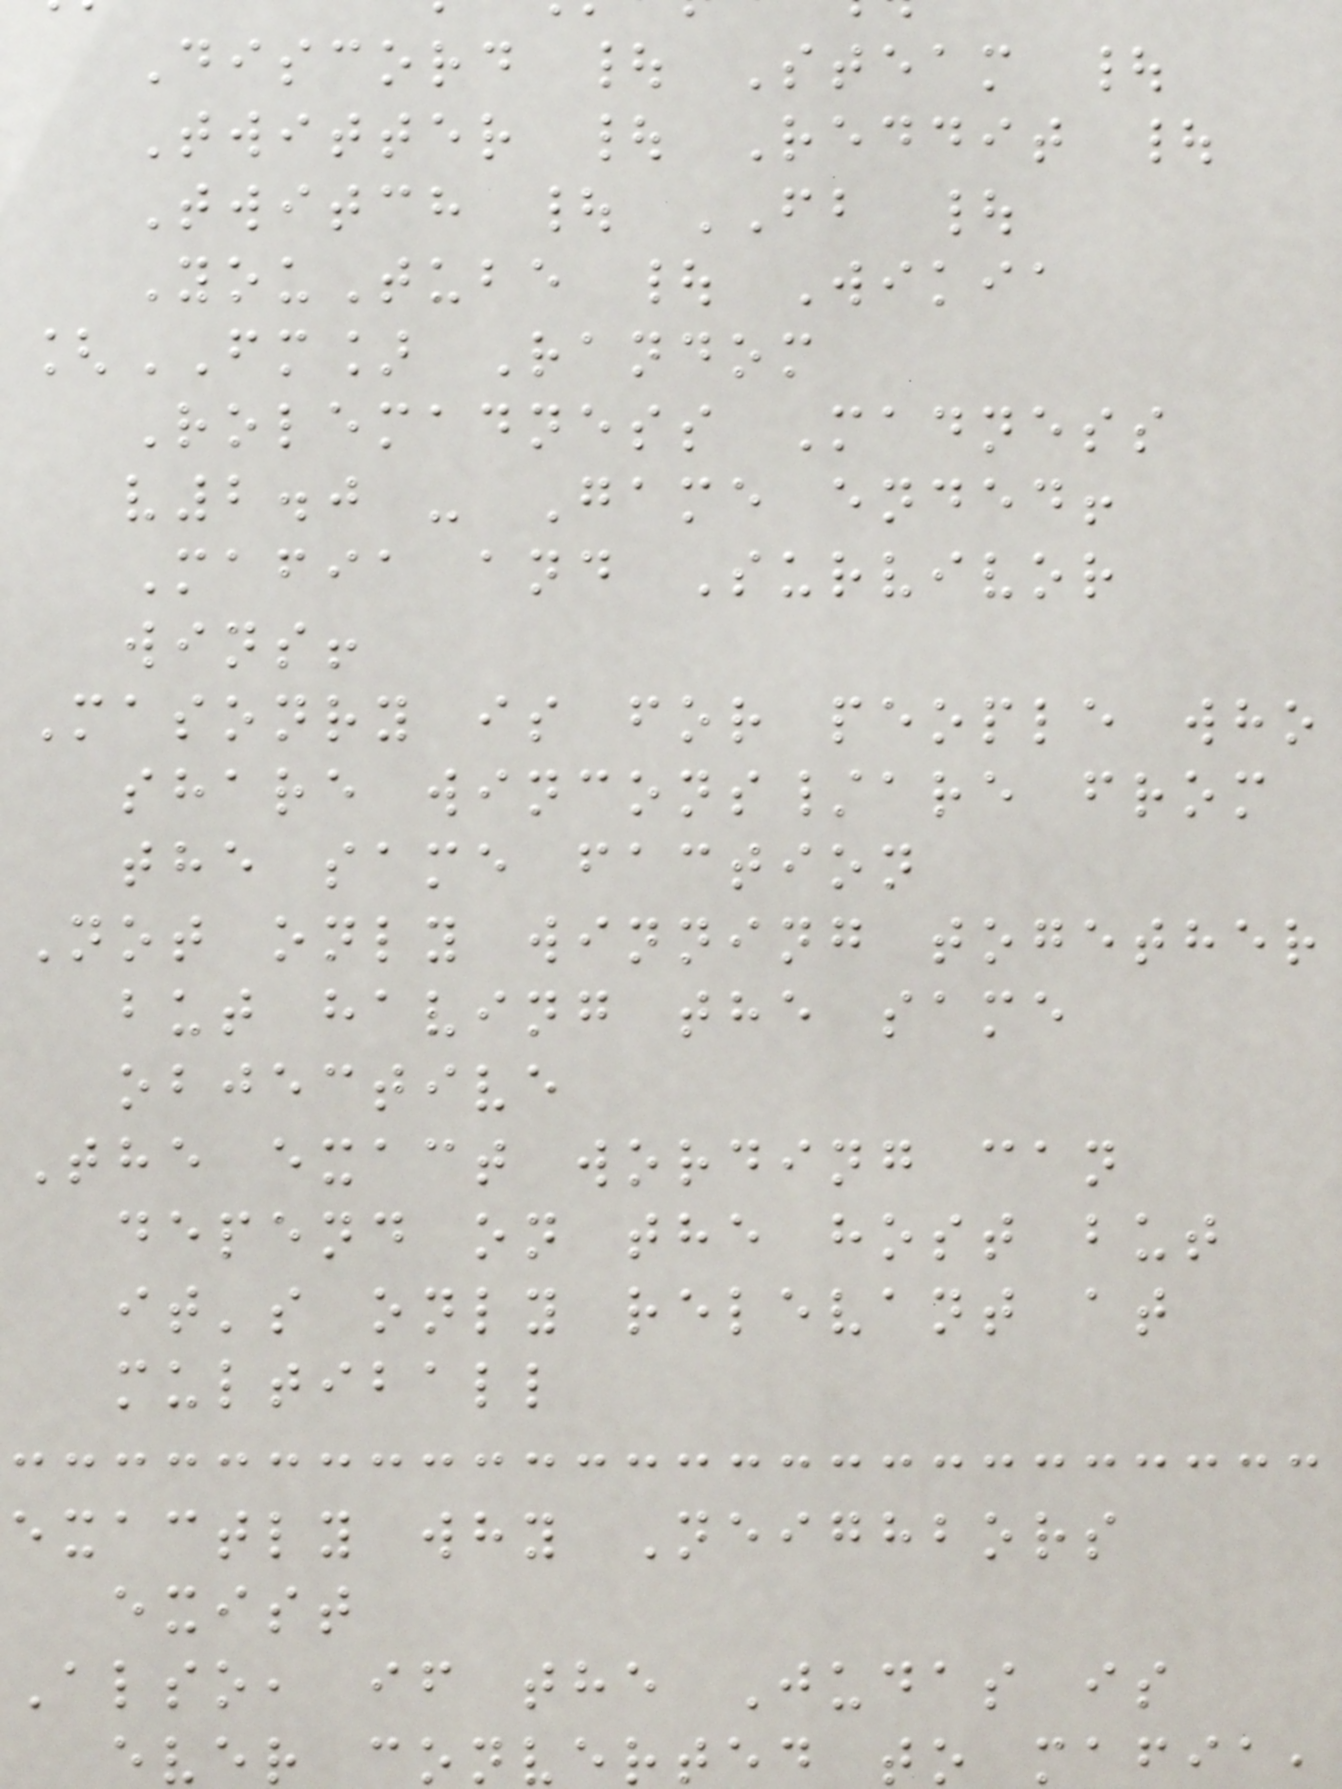Discord | Steam |
Twitter | Reddit |
Twitch | FB |
YouTube | Wikia
[FM] Random
Rolemadness Madness
v2.0 - Game ended!
Mafia and Survivor
wins!
Masonry is for people who
share wincons/are from
the same faction
Not only winning together
but having the same
objective
The exact wording can
depend on the host but
it's only relevant at
multiball
exactly why Neighbors
exist
Also, if the Judas is
ever converted to mafia,
